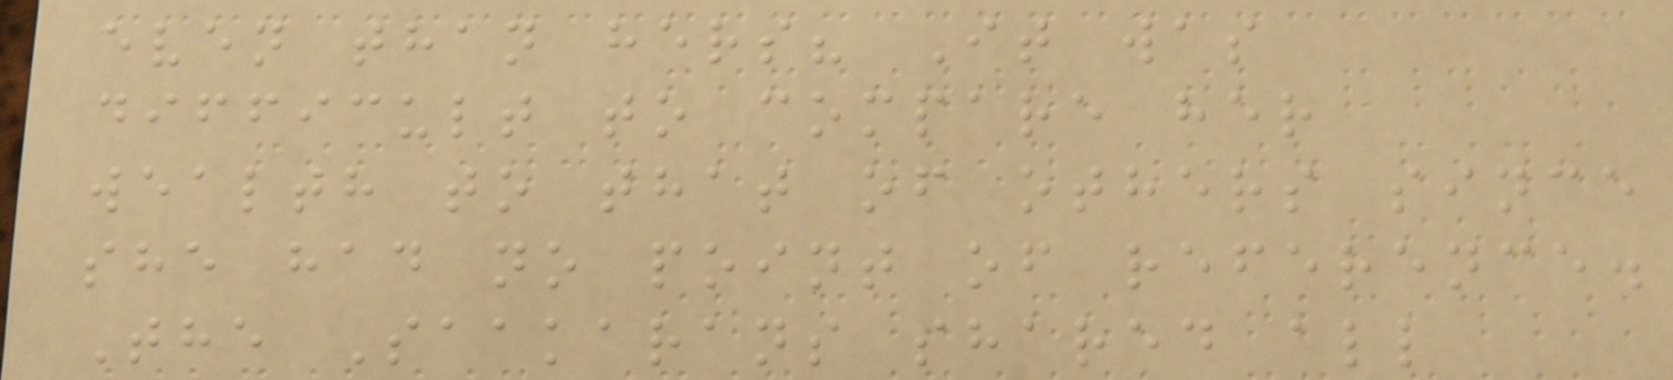even than hers? It was
difficult to compare her
wealth to that of others since
she had no point of reference.
The Saakarans shared all
